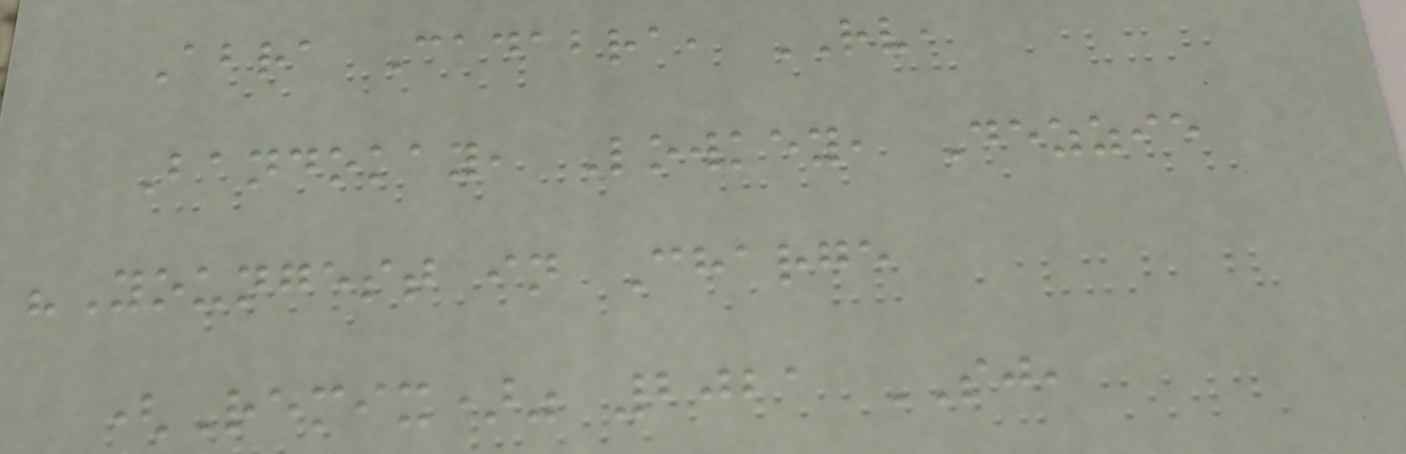Abra Cadabra, RV,
Bandokay, Lowkey, Dezzie
"Youngest in Charge
(Remix)" 2021 SJ,
